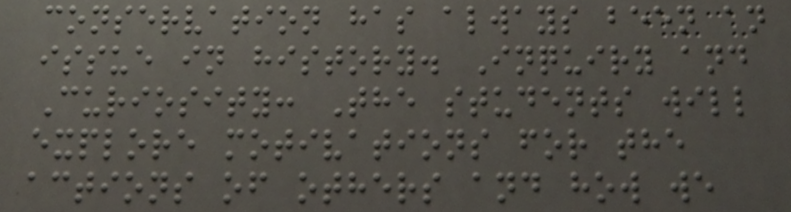conservation has always been an
issue in history. Inquiry and
Curiosity: The students will
explore motivations for the
actions of others and how we
